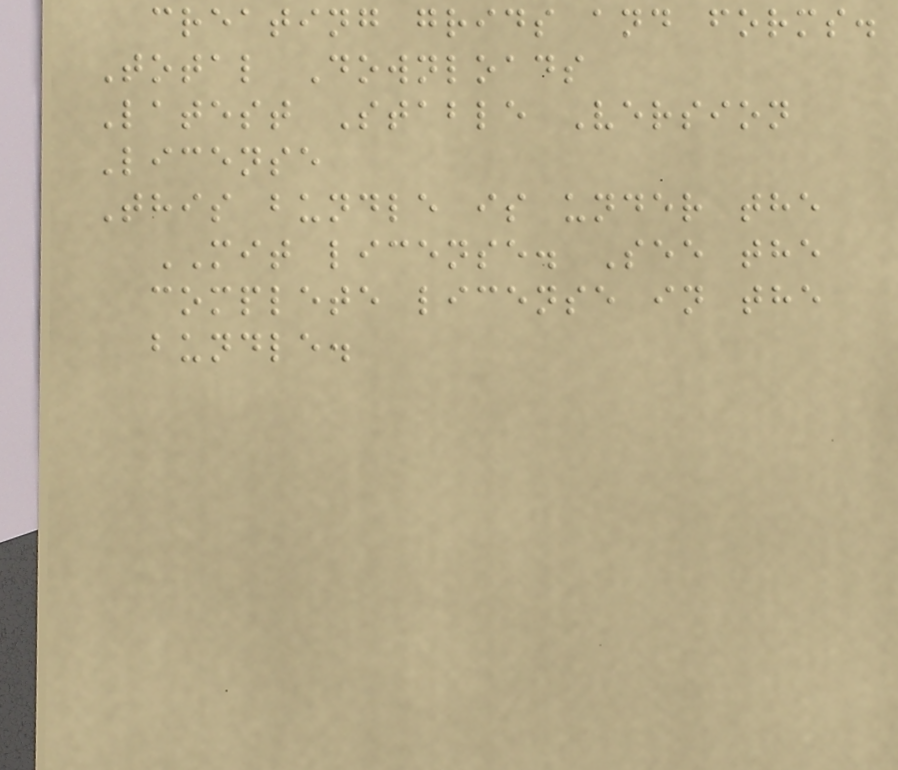creating grids and forms.
Total Downloads
Latest Stable Version
License
This bundle is under the
MIT license. See the
complete license in the
bundle.
